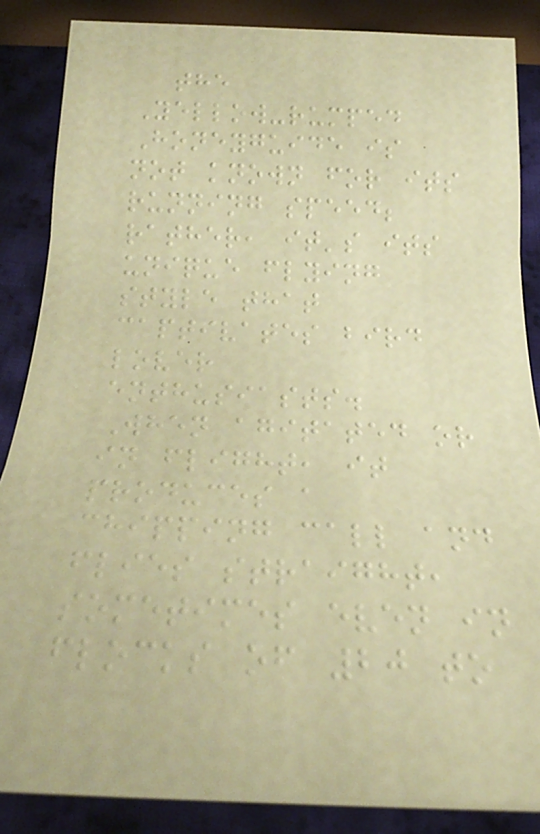the
Yellow-rumped
Honeyguide is
not known for its
running speed;
rather, it's its
unique flying
style that
captivates bird
lover
enthusiasts.
When agitated or
in flight, it
produces a
chipping call and
flies straight,
sometimes even in
flocks of 20 to
